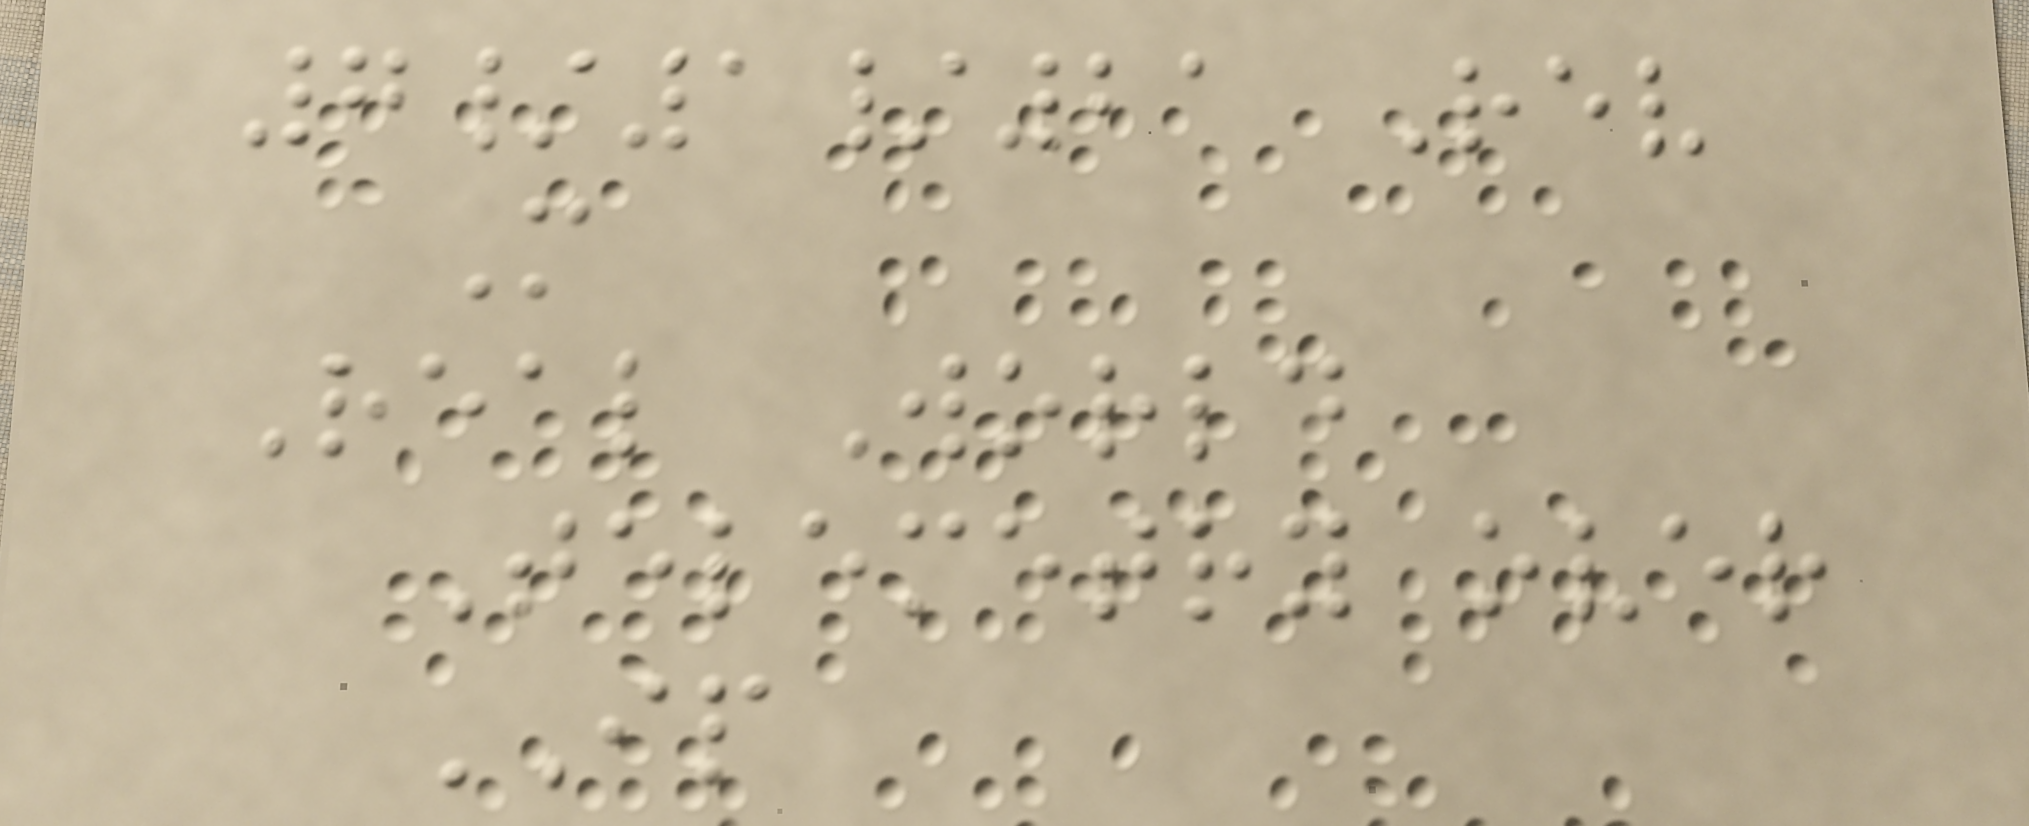7/1/21 Rev
M
Real World
Telemetry over
IP
